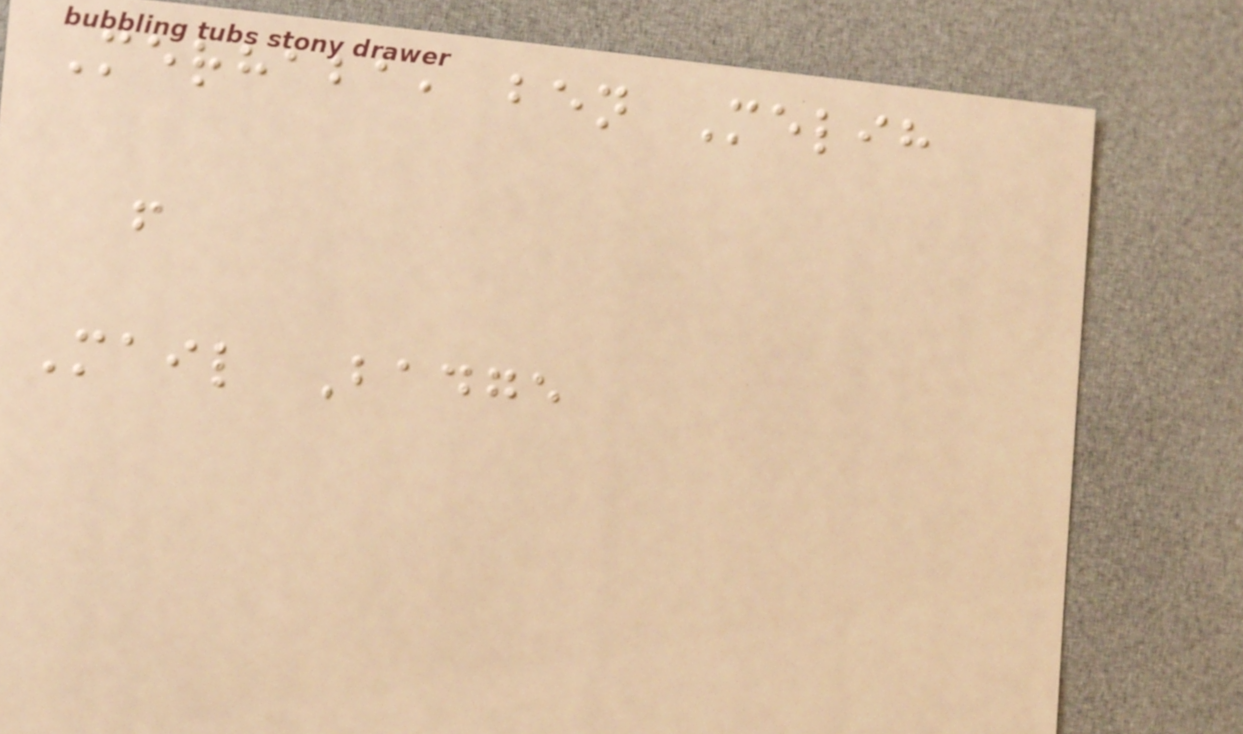Merhaba, ben Melih
!
Mail Badge
